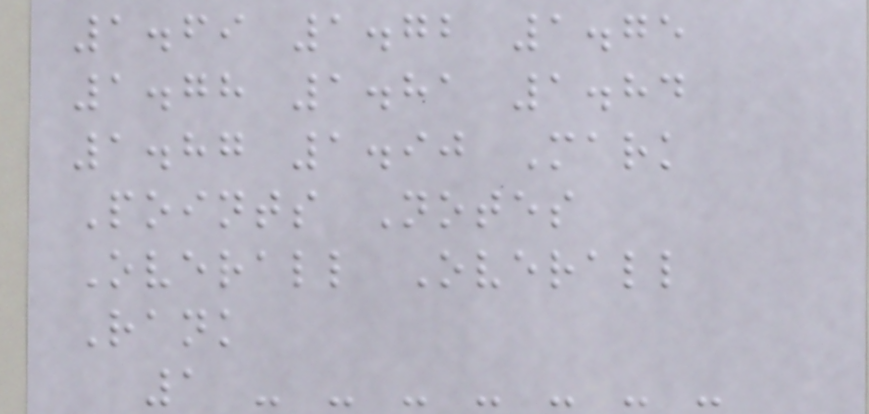1.69 1.72 1.75
1.78 1.81 1.84
1.87 1.90 Mark
Points Notes
Overall Overall
Rank
1 - - - - - - -
